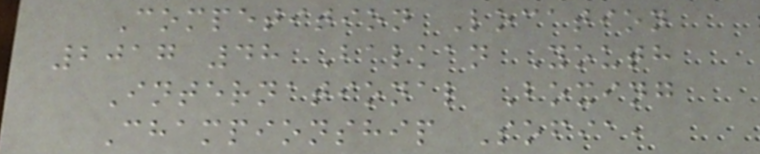Competition Location
2017 48 Balkan Youth
International Boxing
Championship Sofia,
